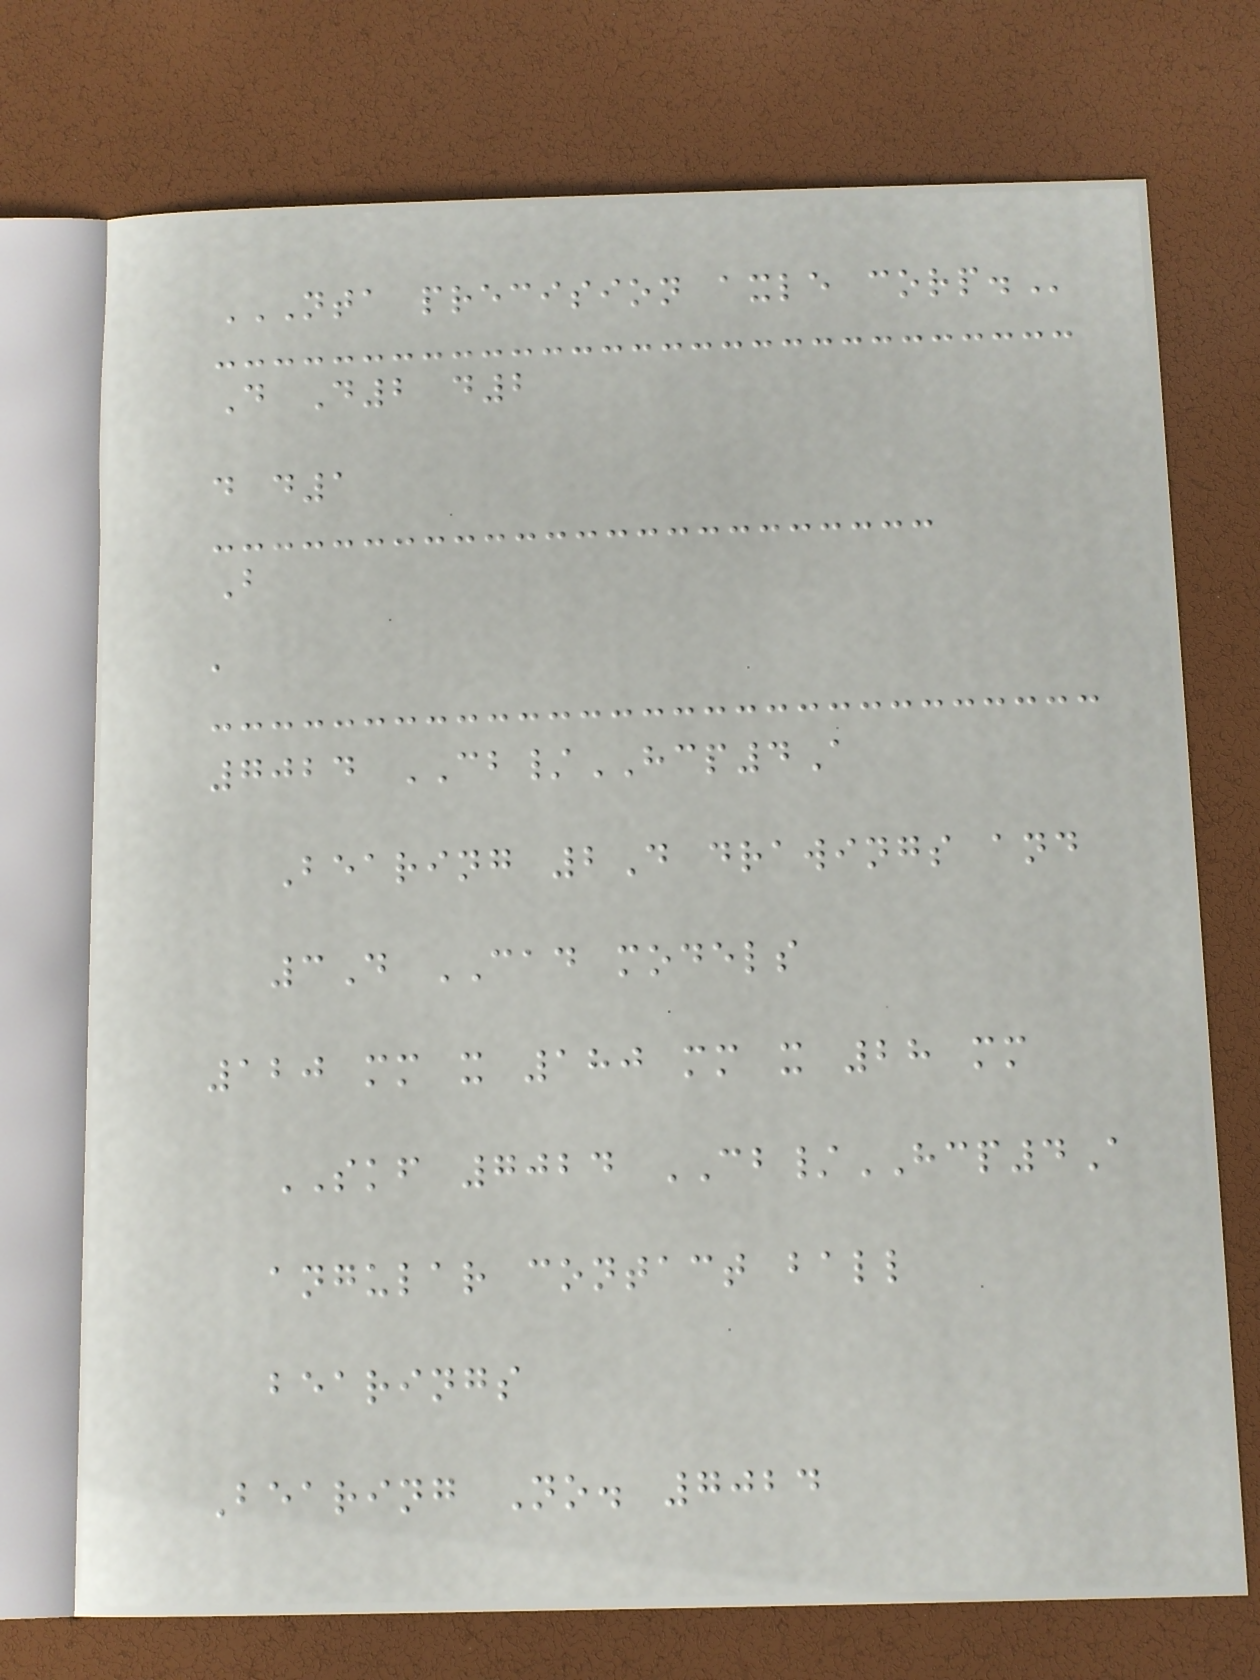NTA PRECISION AXLE CORP.
D D2 d2
d d1
B
a
7024 CB/HCP4A
Bearing 2D drawings and
3D CAD models
120 mm x 180 mm x 28 mm
SKF 7024 CB/HCP4A
angular contact ball
bearings
Bearing No. 7024
